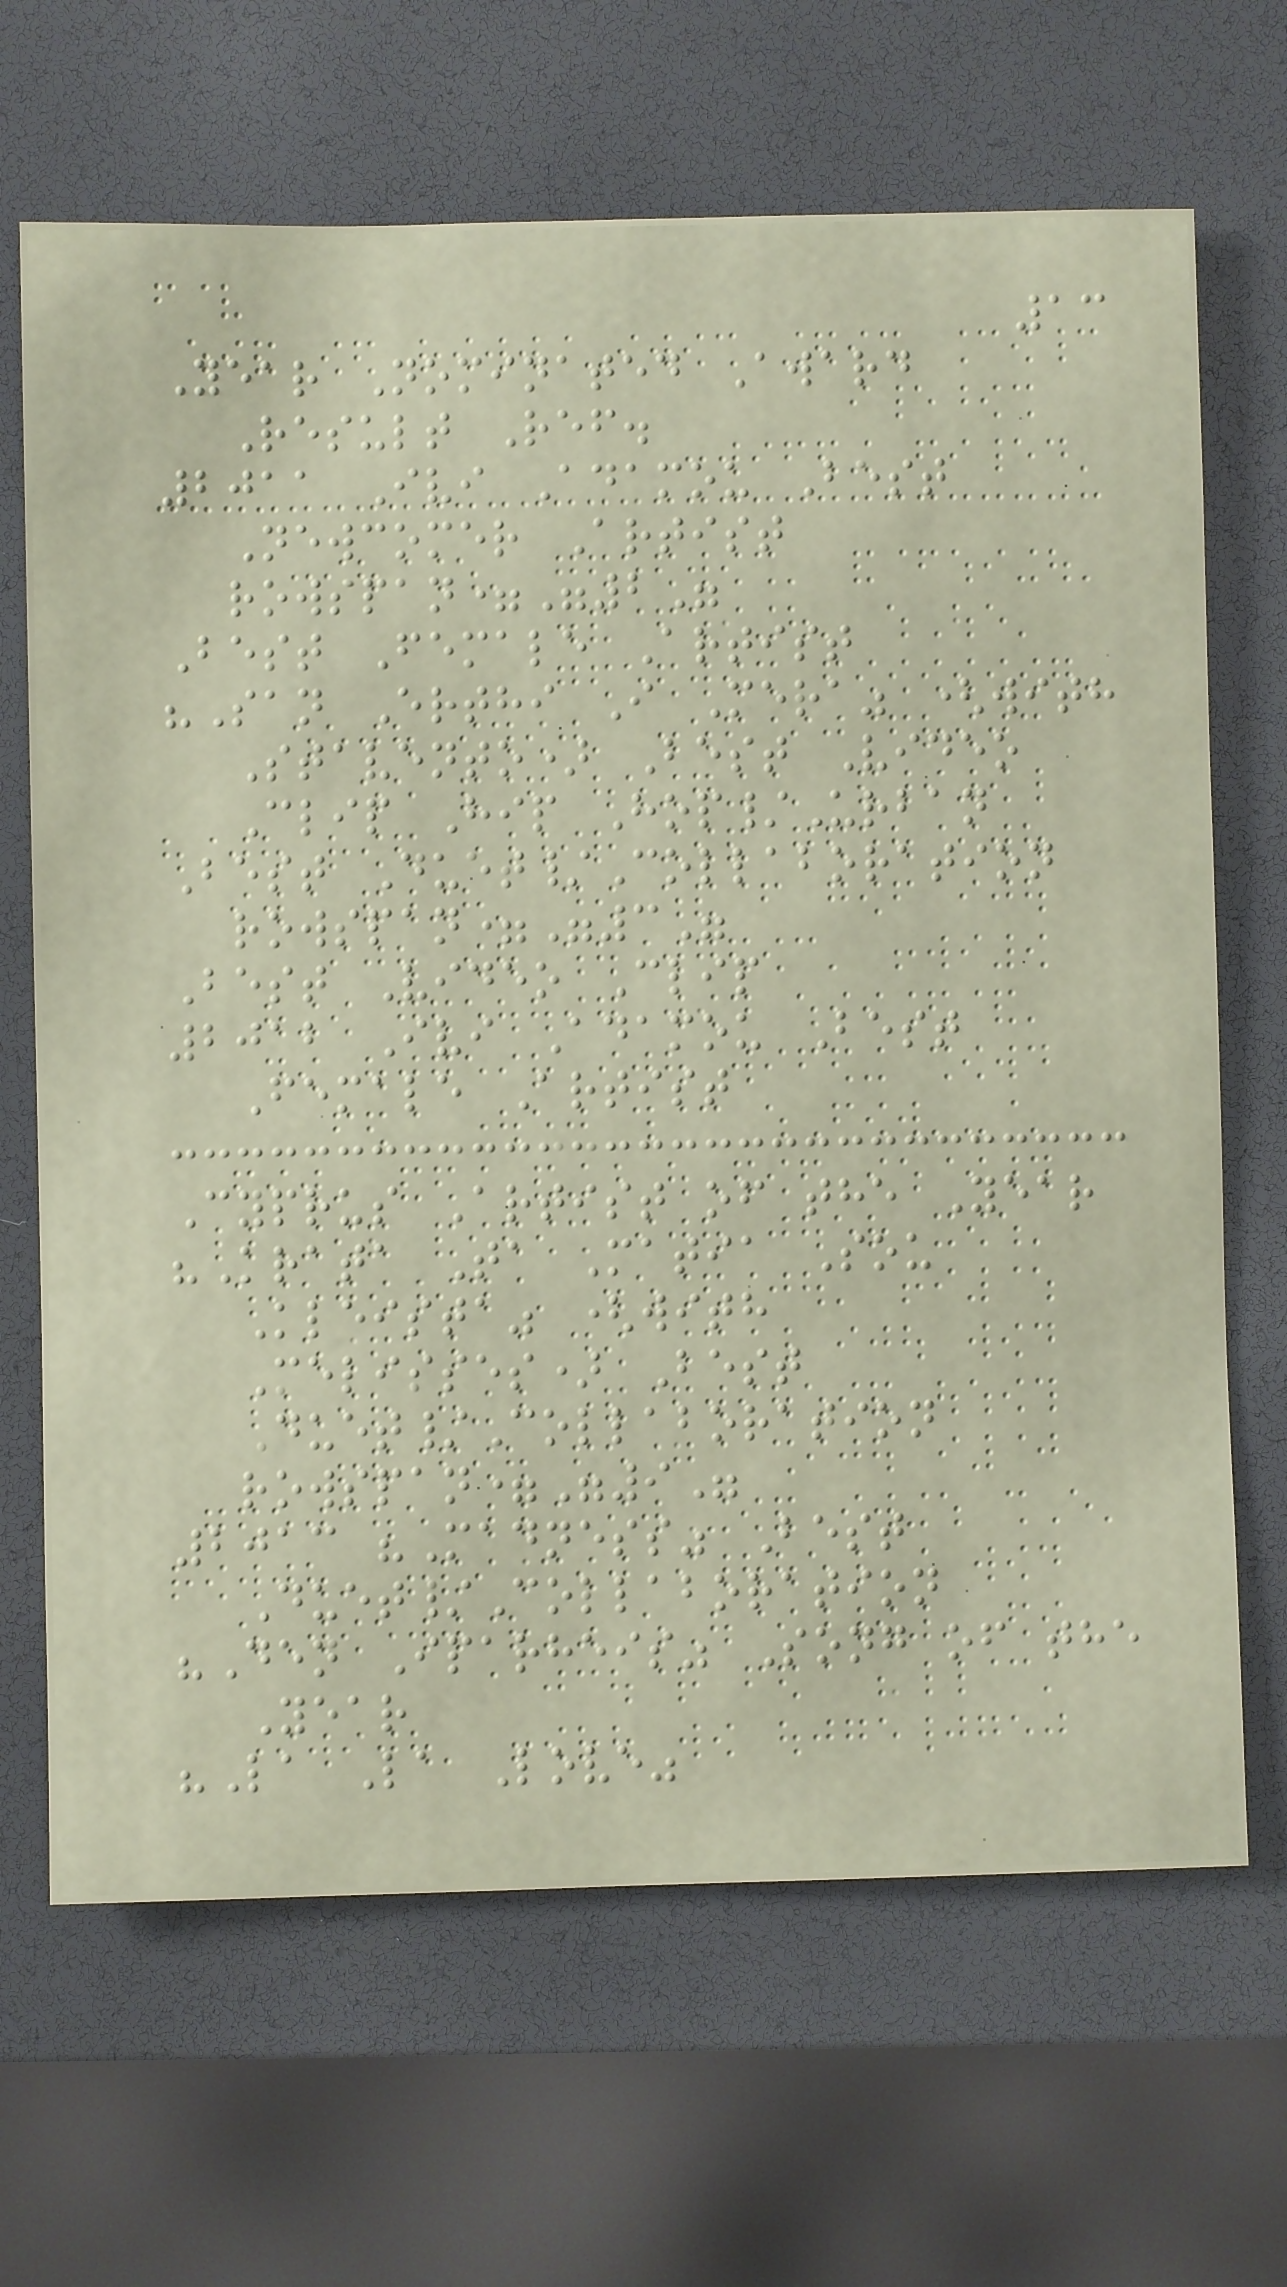13
Year Nominated Award
Result Ref.
2011 Ivi Adamou Best
Newcomer Artist
rowspan="2"
Best Female Artist
"San Erthi I Mera" (with
Stavento) Best Video
Clip Hip Hop/Urban
Best Duet/Collaboration
rowspan="3"
Best Video Clip
2012 Ivi Adamou Best
Female Artist
Cyprus Artist of the Year
"Krata Ta Matia Sou
Kleista" (with
Melisses) Best
Duet/Collaboration
rowspan="9"
2013 "Madness" Best
Duet/Collaboration
"Den Iparheis" Song of the
Year
"La La Love"
